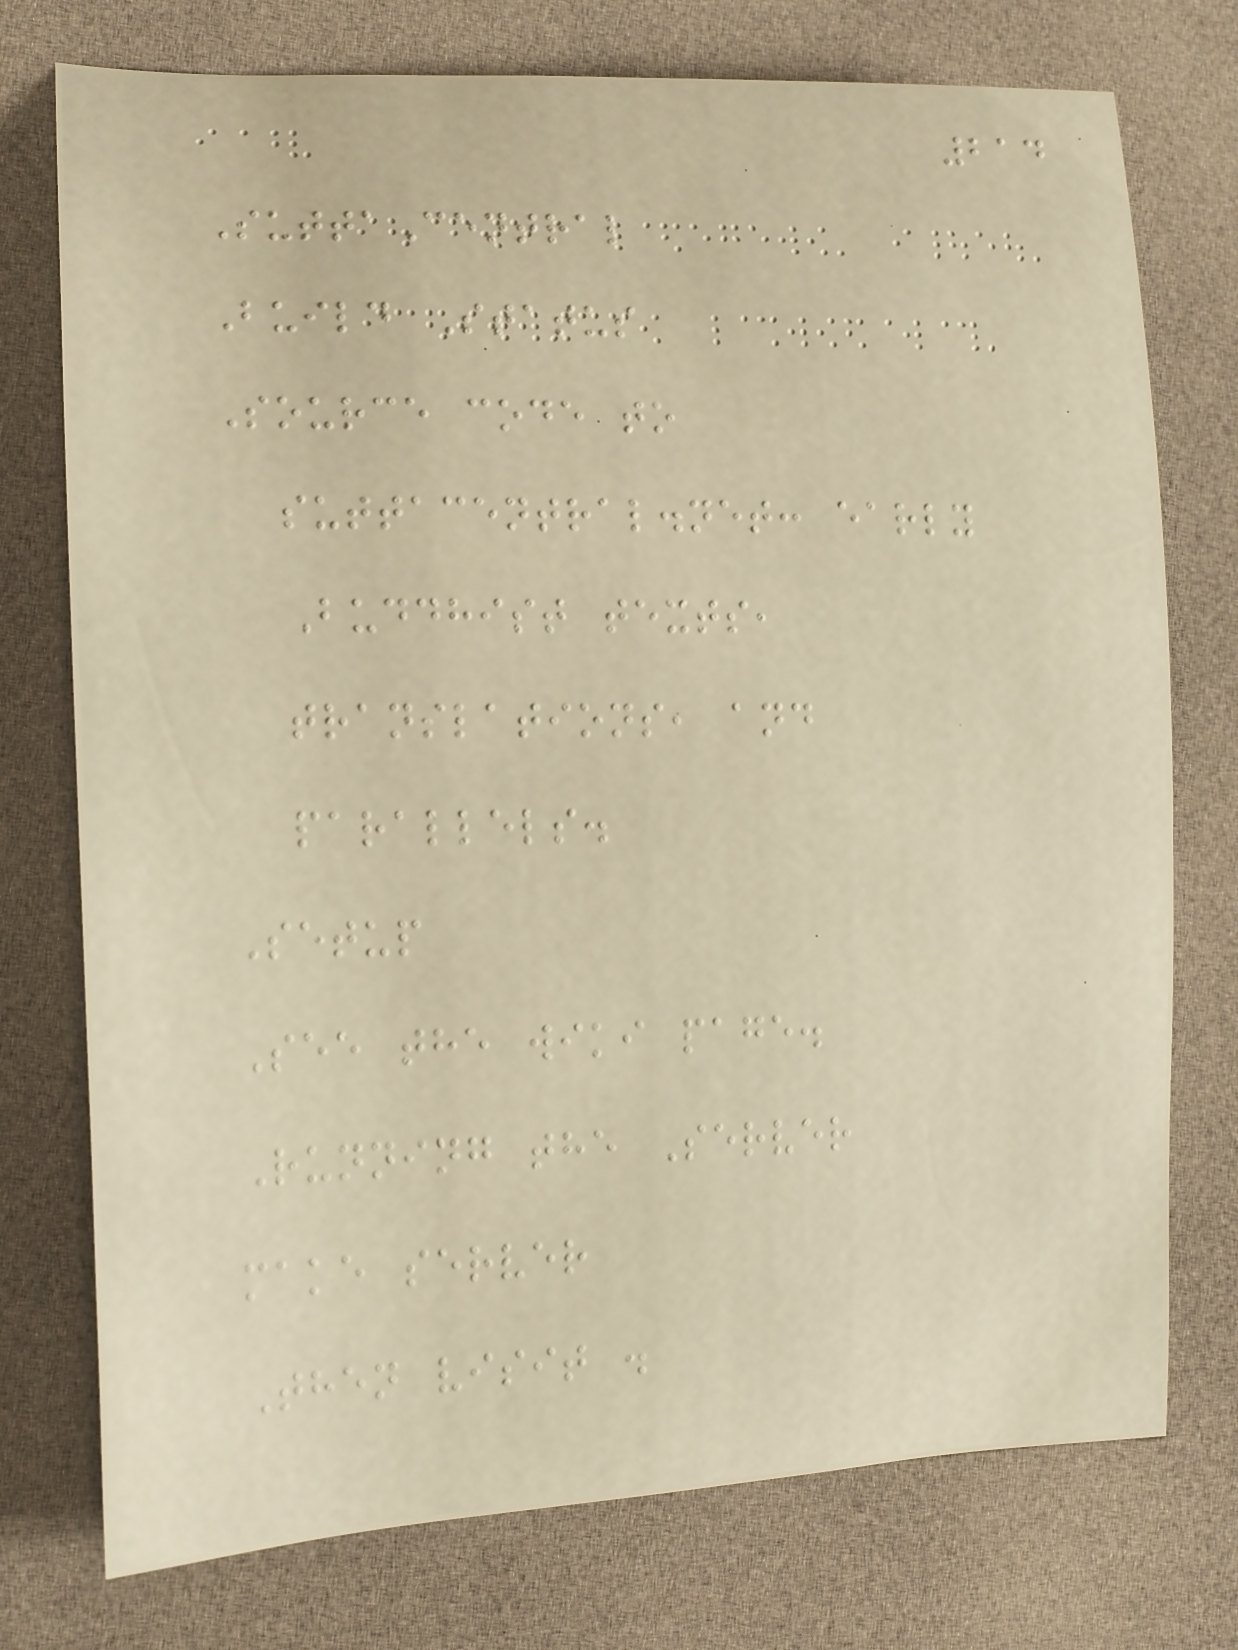214
SuttaCentral
Build Status
Source code to
suttacentral.net: early
Buddhist texts,
translations, and
parallels.
Setup
See the wiki page.
Running the Server
make server
Then visit .
